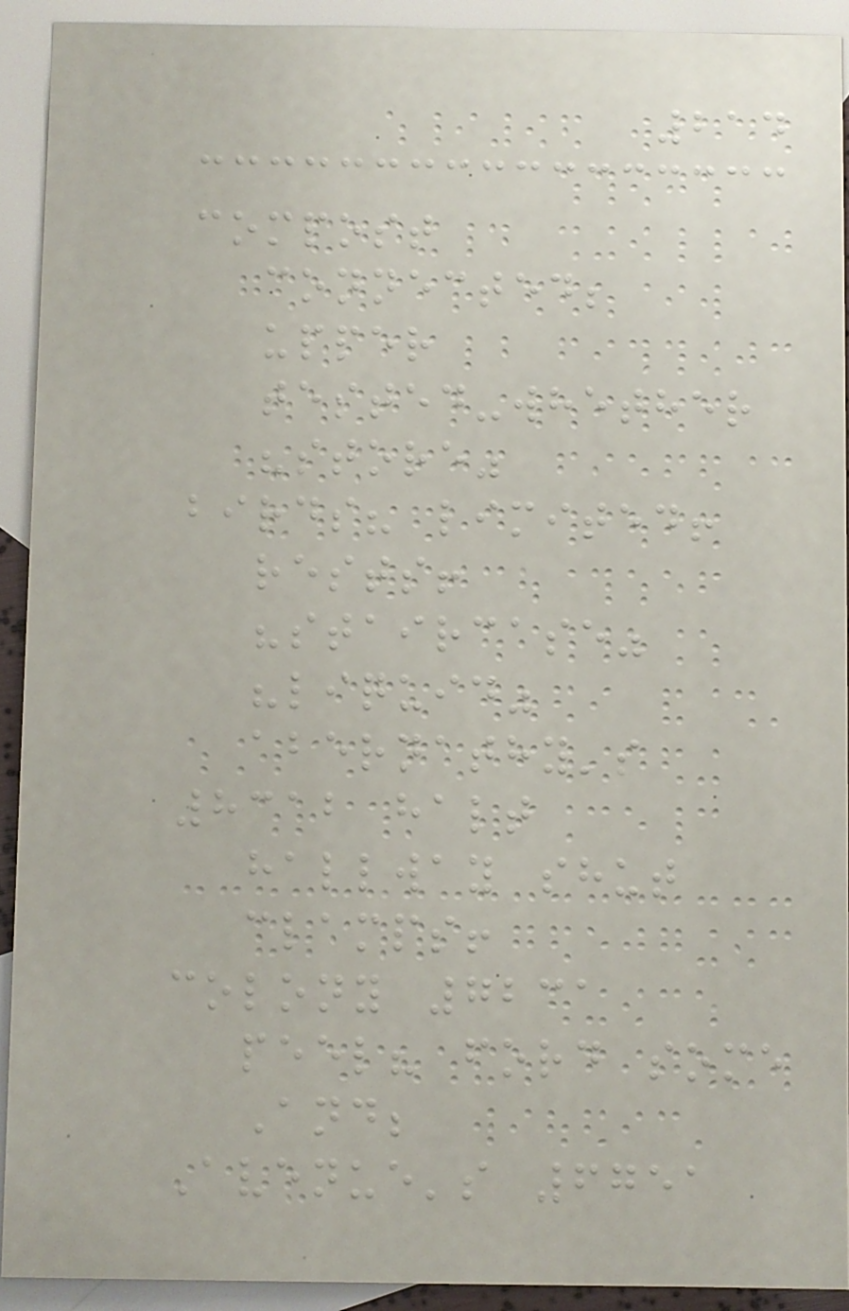214
compost
connected;
upper
tested-whether
"store"
birds? limited!
rests!
"staircase"
"liquid"
abernathy's
8312 halt
hallway shut
clamps!
colony 7231
peel? ford some
And;
Avenue's 6751
